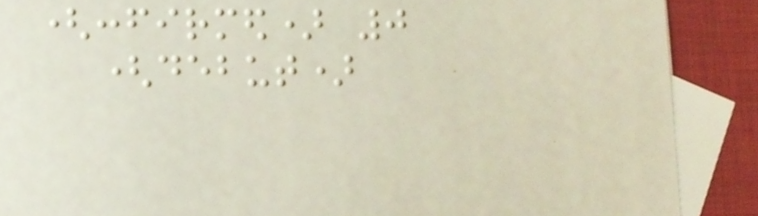(confirmed) 0
(debut)
